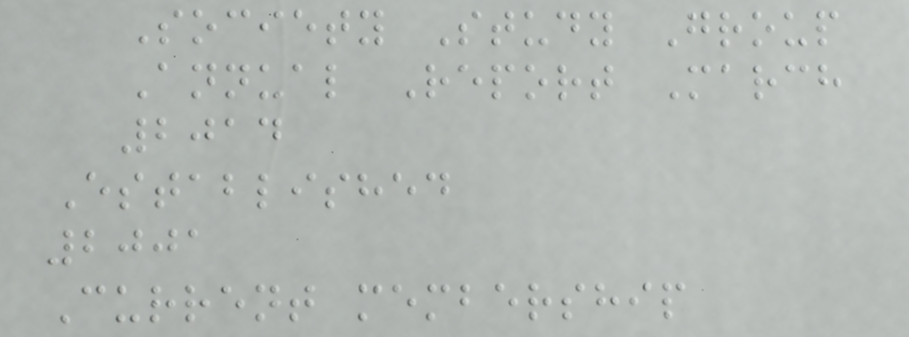Society Study Group
Annual Report March
2014
Established
2001
Current membership
